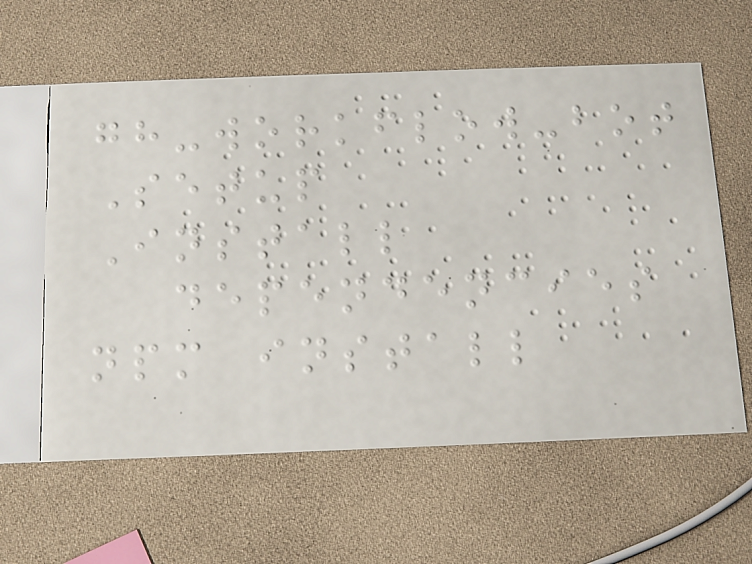gh-workflow-bot
Setup
Install
dependencies
npm install
